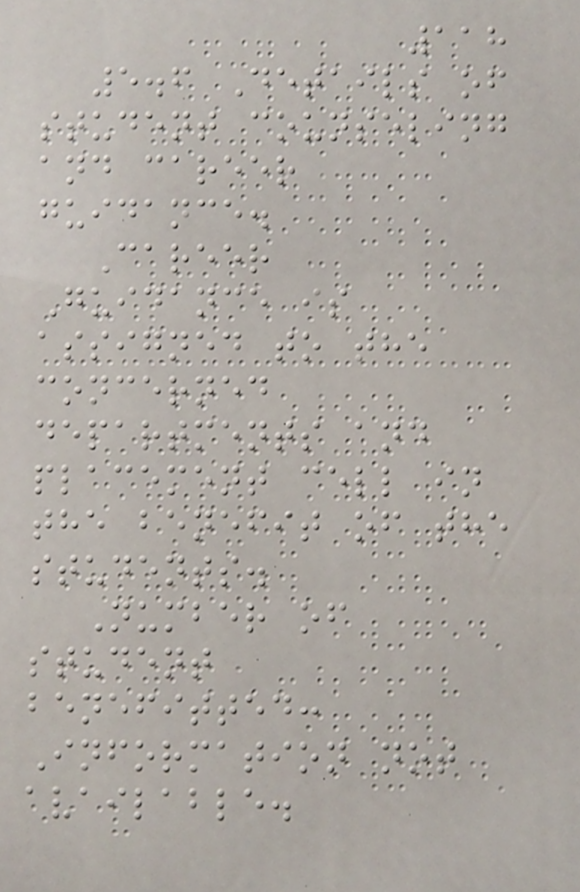118
5.6 Details of
student counseling
and career
guidance.
Career
Guidance is
assigned to the
concerned
departments and
placement cell in
the benefit of the
students.
Number of
student
benefitted:
Information not
available.
